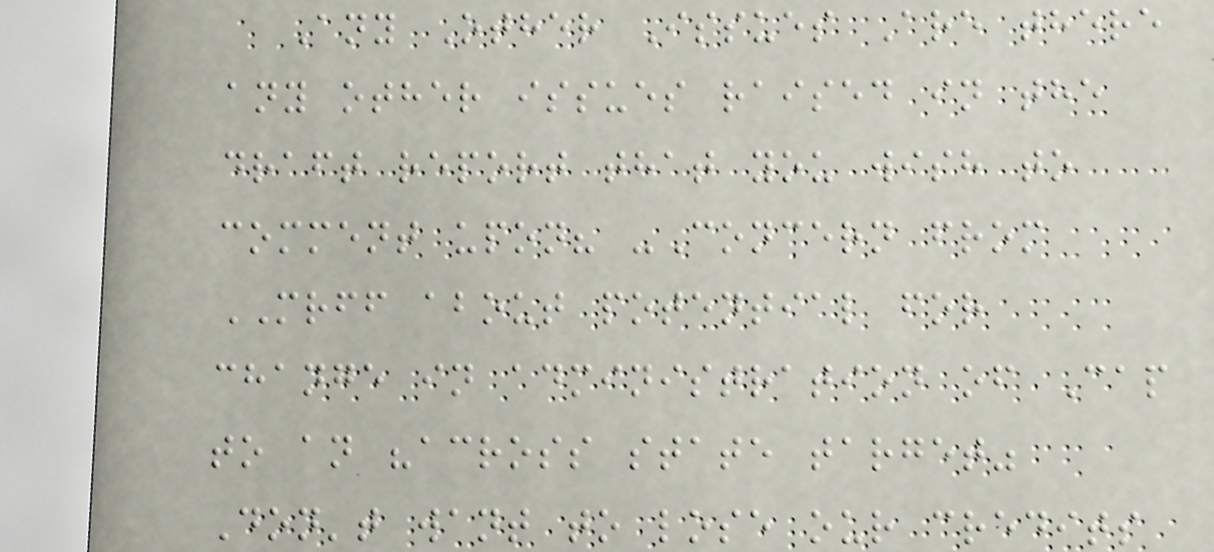Any Other Issues Are there
any other issues raised in the
draft report that you wish to
comment upon? -Concern from
MRFF about potential for
change in administration of Cap
to an "across state target"
Don't want to lose our credits
